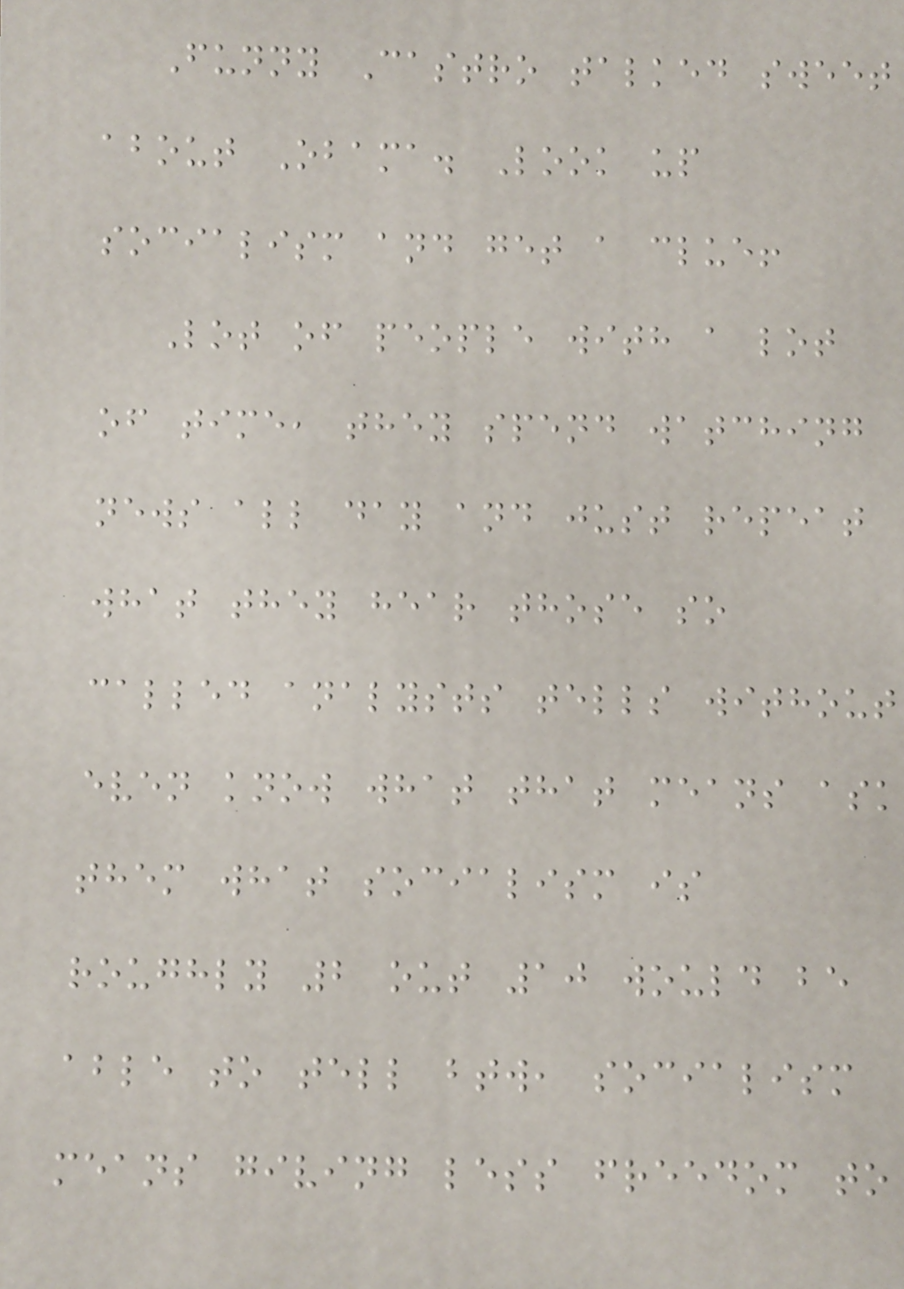Funny Castro talked sweet
about Obama. Look up
socialism and get a clue!
Lot of people with a lot
of time, they spend watching
news all day and just repeat
what they hear those so
called analysts tells without
even know what that means ask
them what socialism is
roughly 2 out 10 would be
able to tell btw, socialism
means giving less freedom to
